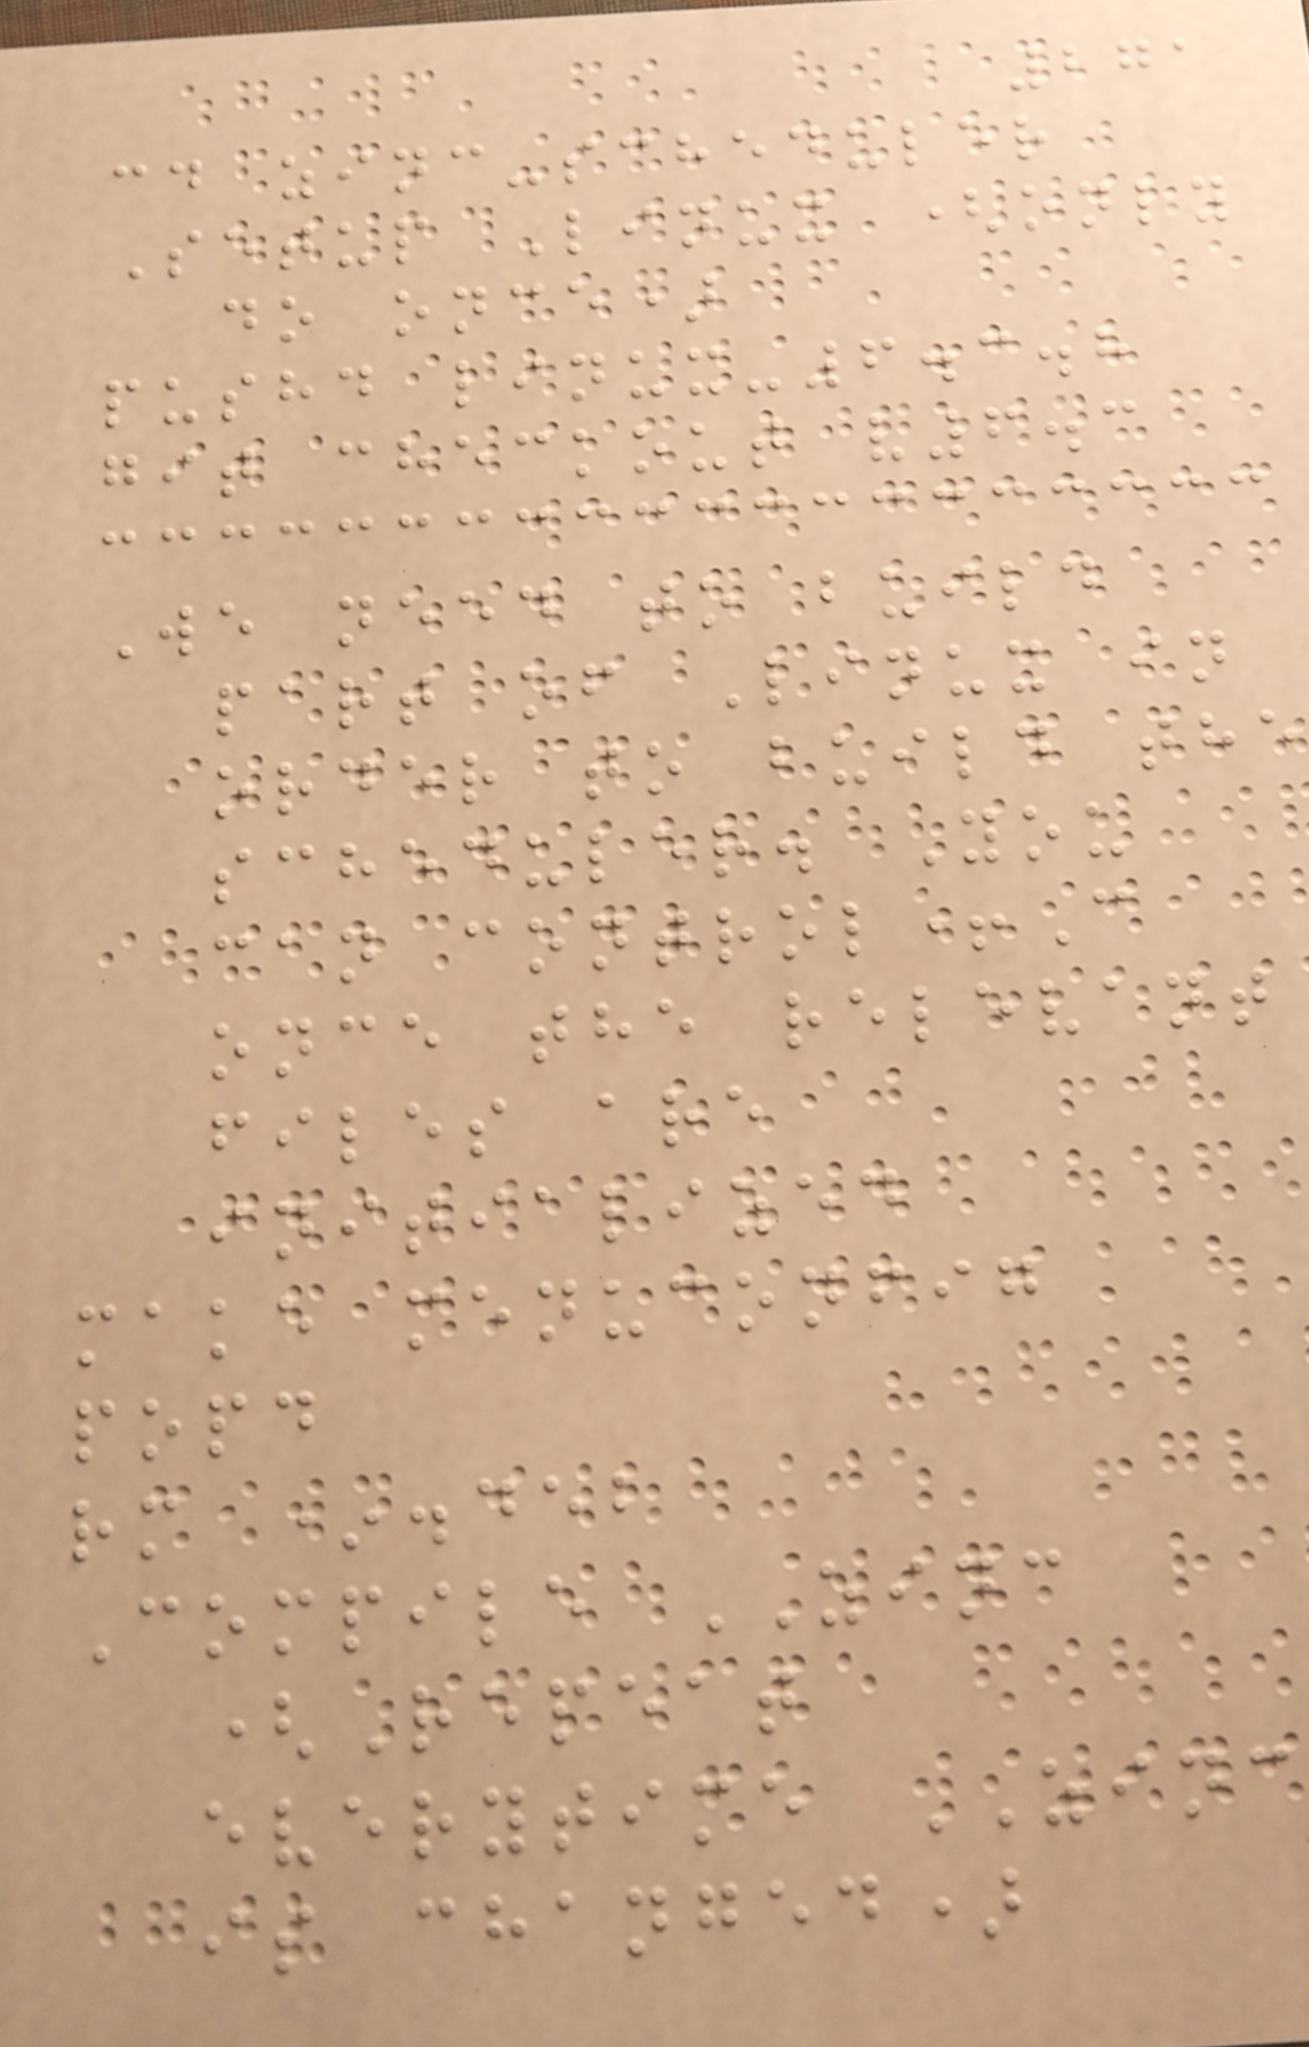271
cd zinc-scheduler
Setup Linux (only
do once)
pushd linux-6.3.8
git checkout v6.3
We need to build
part of Linux in
order to build the
scheduler. You
can control+C
once the relevant
files are
initialized
make menuconfig
popd
rm *.deb
Compile ZINC
(Repeat
everytime ZINC
is changed)
